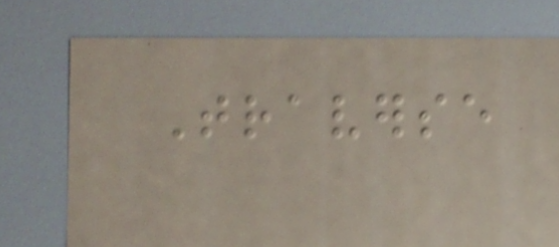Traverse
